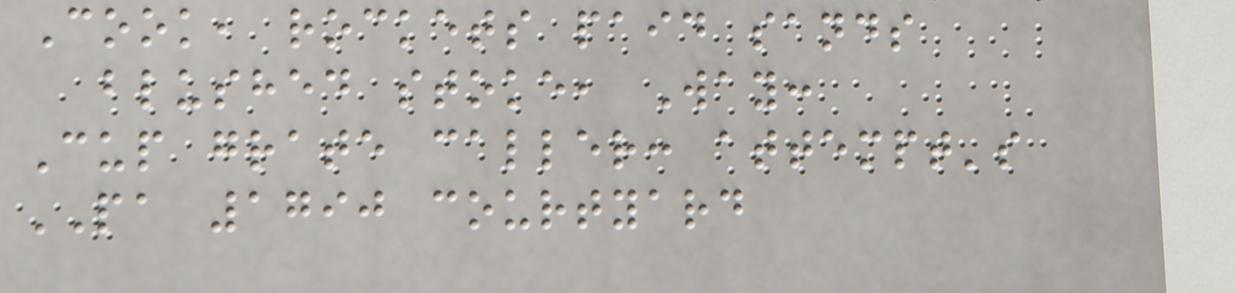Cook, rockets paid sands
blushed stoke, Way:
Cup grate caller: attempt's
PA 1790 courtyard
